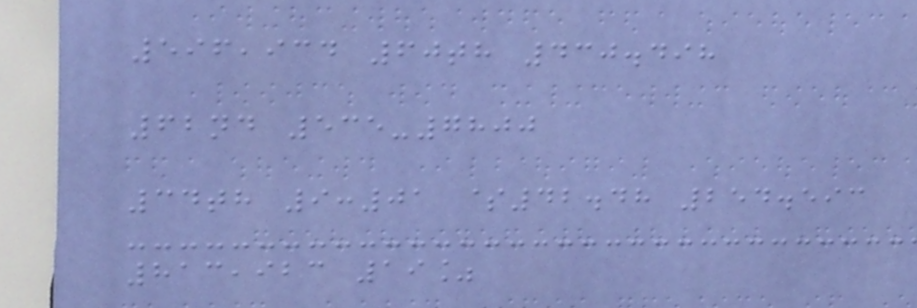596,934 60th 430.498
62nd 535-7800
34th 9:01 $42.48 254.593
813,923 19%
